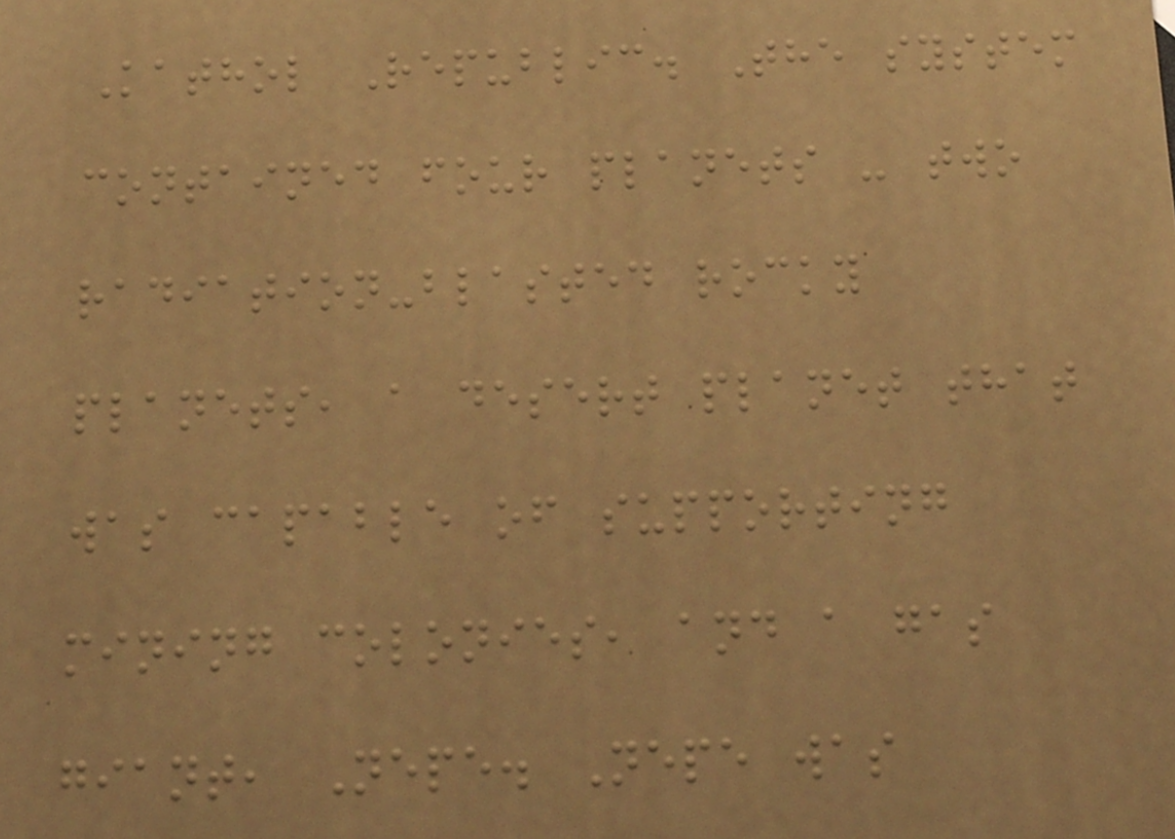Kathol Republic. The system
contained four planets - two
radiation-blasted rocky
planets, a desert planet that
was capable of supporting
mining colonies, and a gas
giant, Nepe. Nepe was
